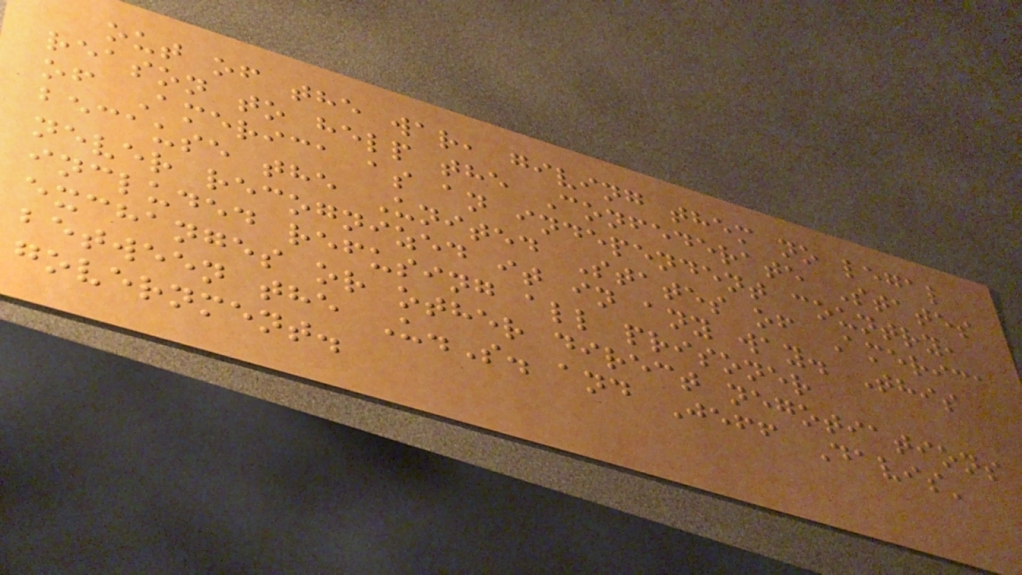out of the war, giving them no legal
reason to help the Confederate States
of America as an independent country,
because the United States of America
never recognized it in any way. This
included refusing all prisoner
exchanges or other direct negotiations
between the U.S. and Jeff Davis'
government.
